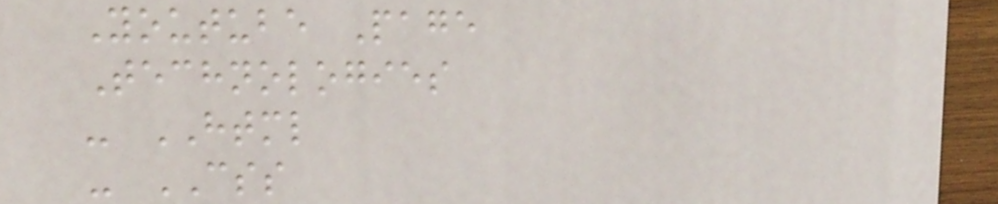Youtube Page
Technologies
- HTML
- CSS
